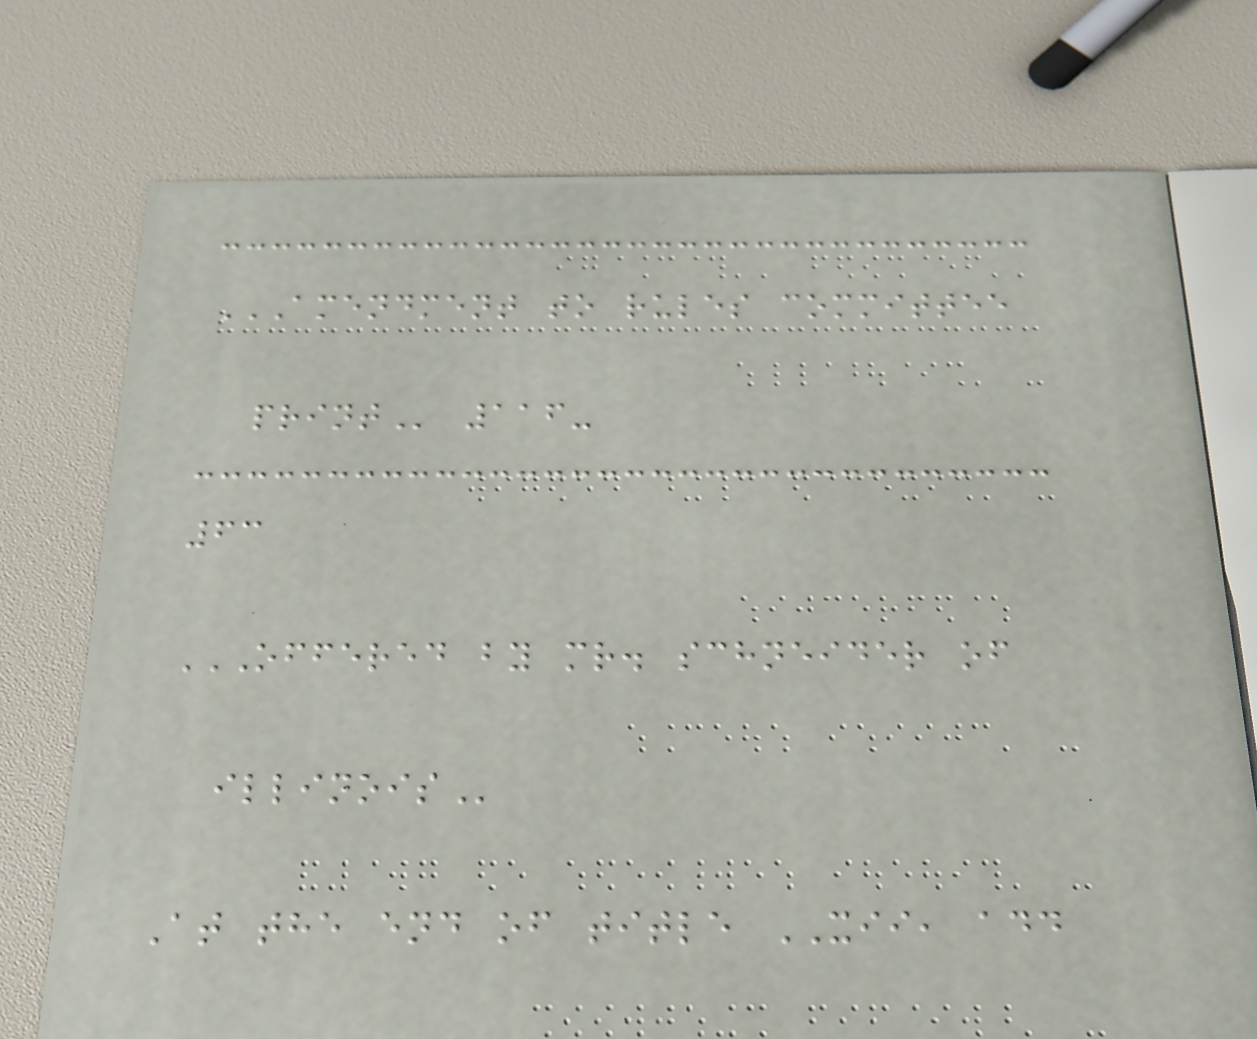AMENDMENT TO RULES COMMITTEE
PRINT 116-
63
OFFERED BY MR. SCHNEIDER OF
ILLINOIS
At the end of title XII, add
